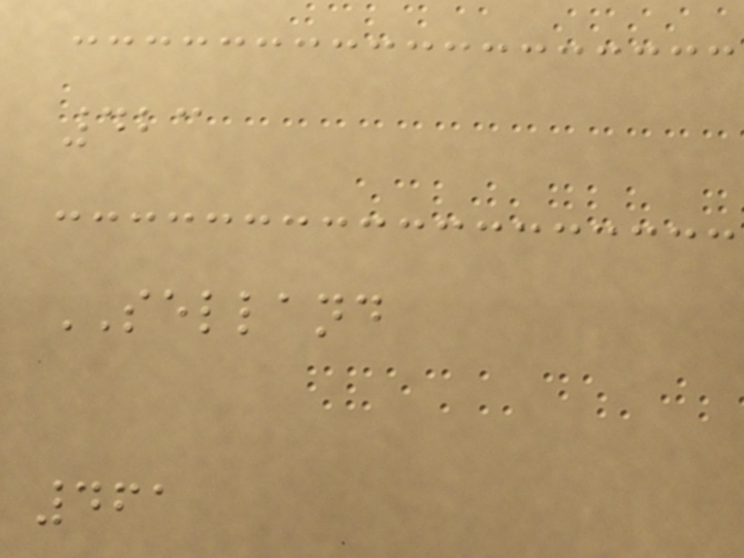423
SELLAND
461
